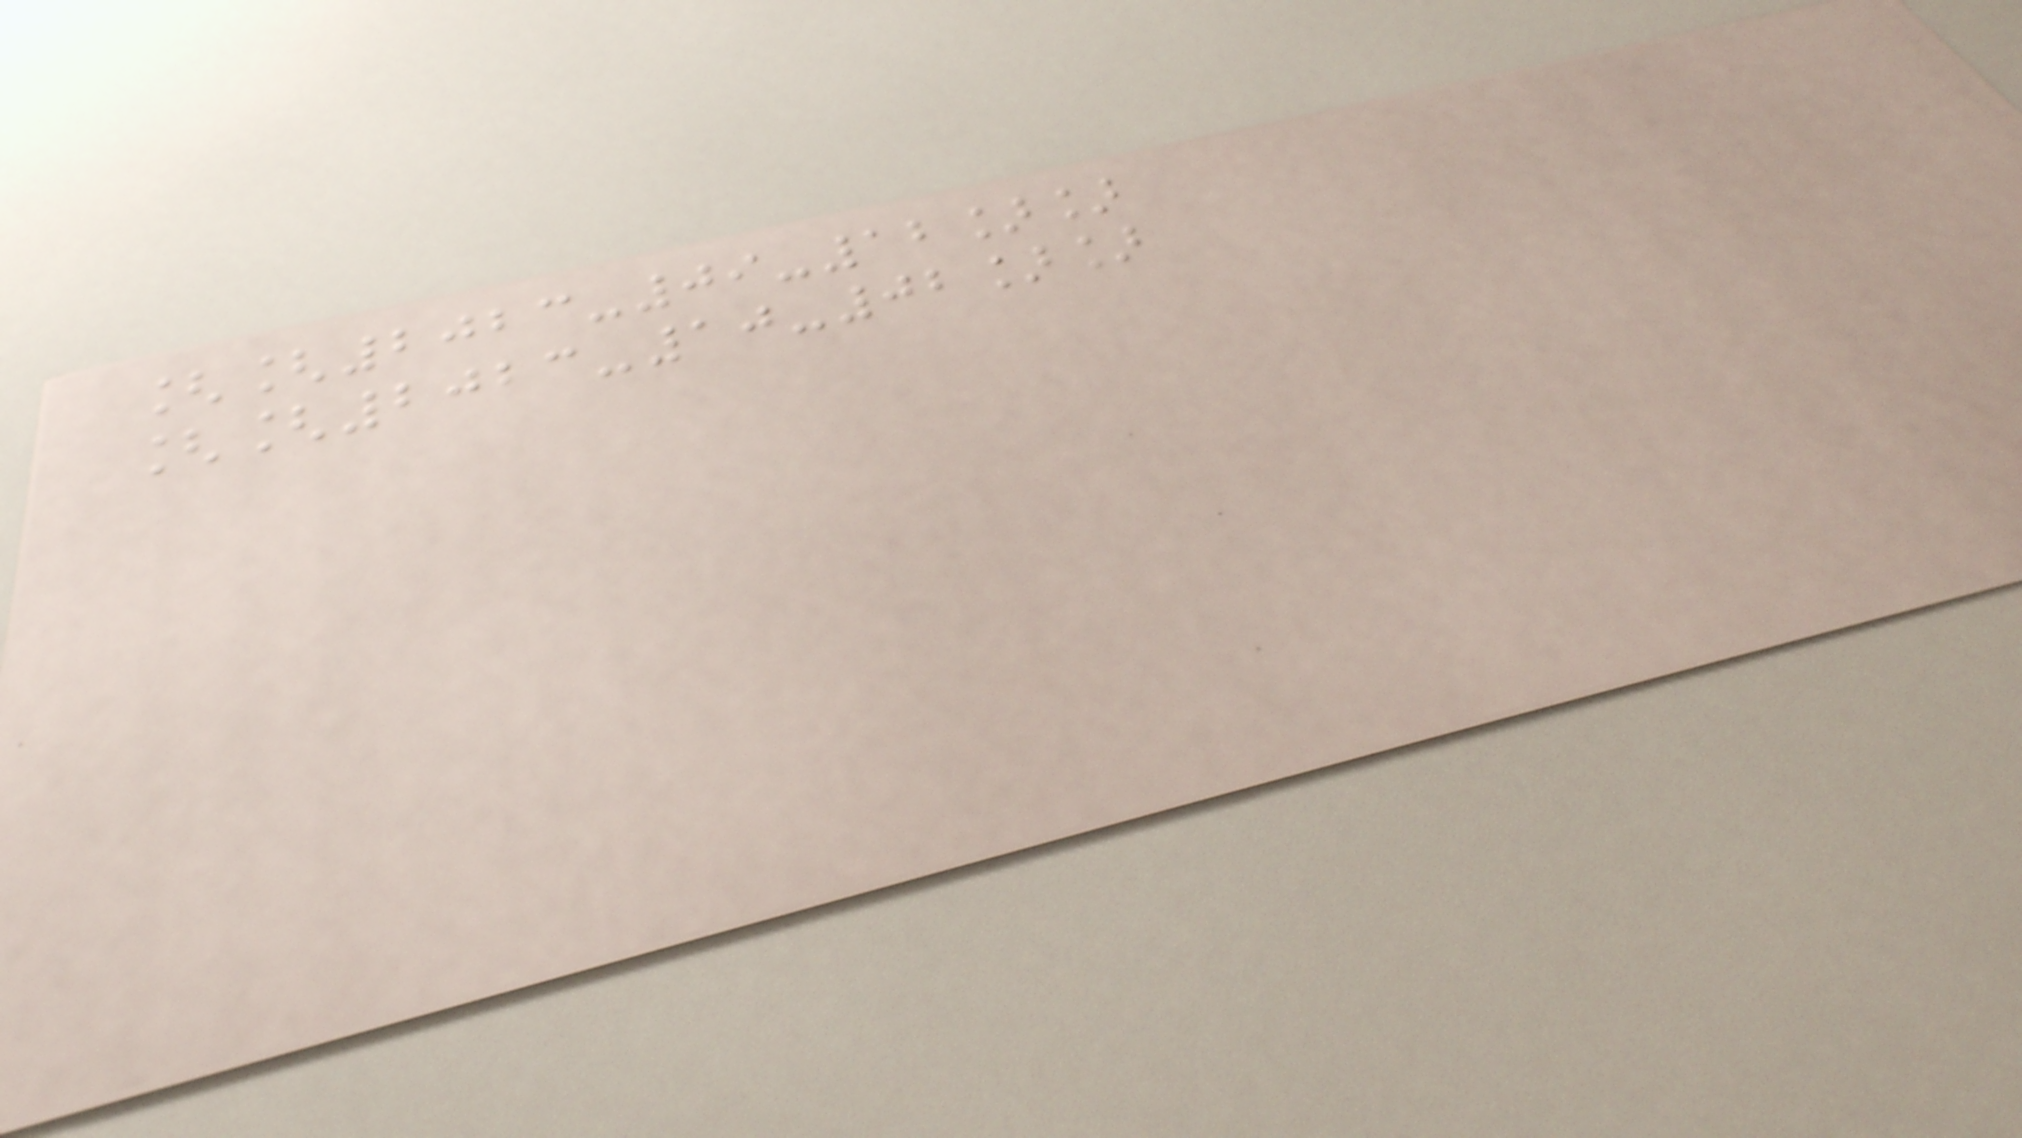[[2023-09-12]]
[[2023-10-02]]
